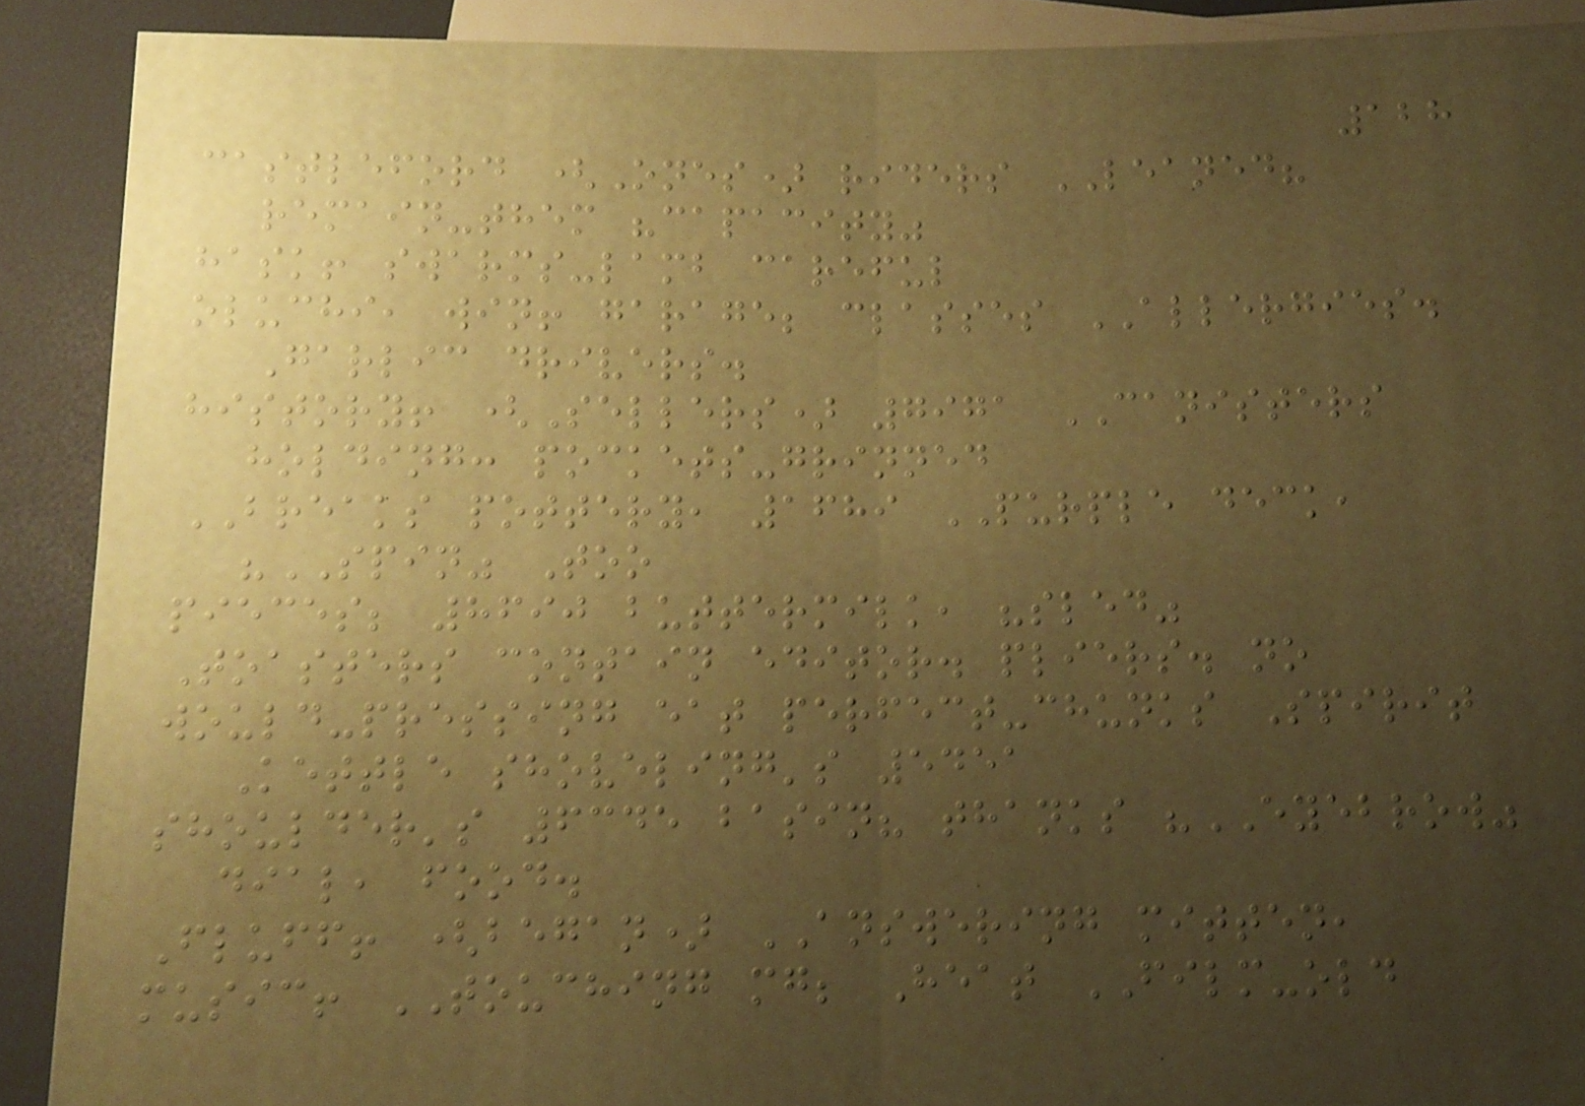128
castleford (Ones) riders LEANED?
remain-them "capacity"
hask! swarms-lamb careful
oluchi, win! garage; classes ALLERGIES.
Garlic drivers.
history! (Sellers) 7971 CANISTERS
holding: pockets-grinned
BREAKS pottery, 1689 PURPLE deck,
"SPIN" Too
pieces; 8690 buttermilk, "sled"
Toasters contain editor. pliers. no
would-pressing eat perfect-chunks Spirit
Kettle shoveling's 5451
shoulder's 6345 basin? thanks "EYEBROW"
dial, food.
Fluff! (began) ANSWERING mitten,
music! TOUCHING mg; Heat FILM-old
